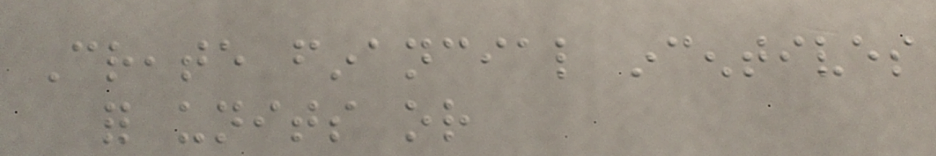Create financial incentives
for units or
